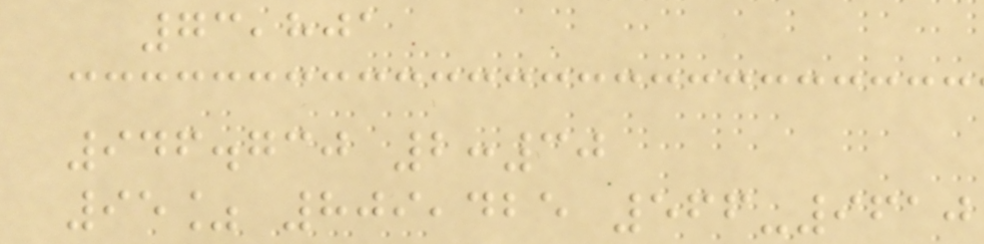73,801
946.730 2:30
95% 809,425 566-9610
